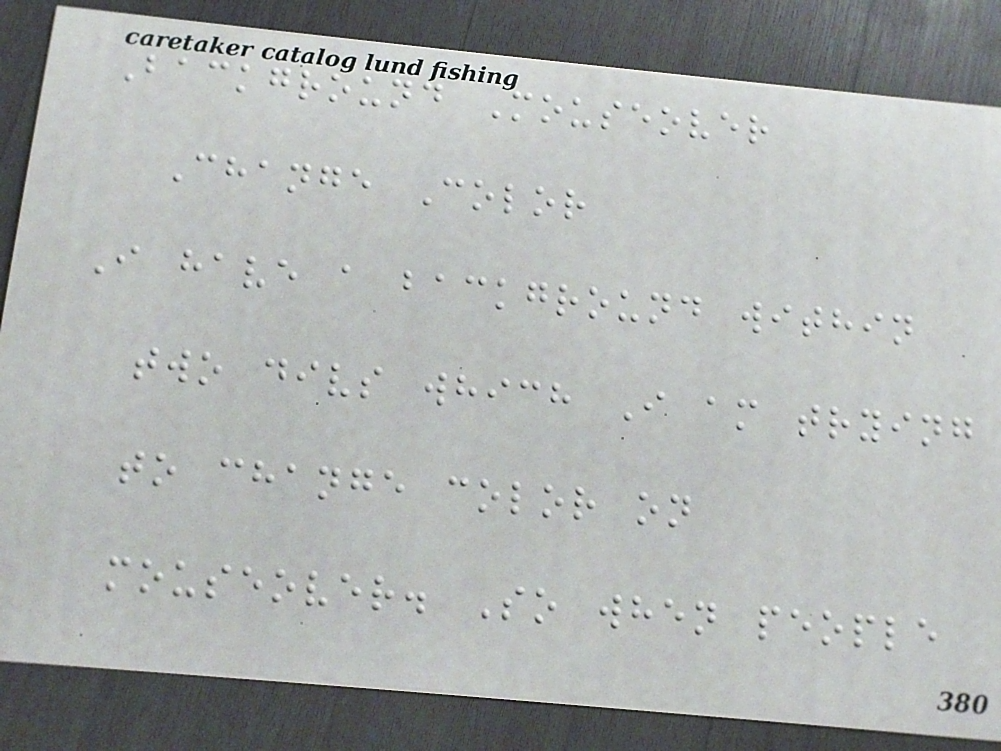Background Mouseover
Change Color
I have a background within
two divs which I am trying
to change color on
mouseover. So when people
